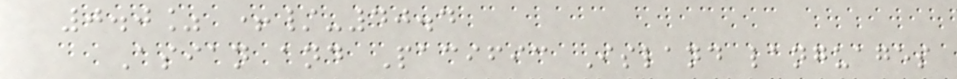0.0% +/-40.4
Asian and Pacific Island languages
